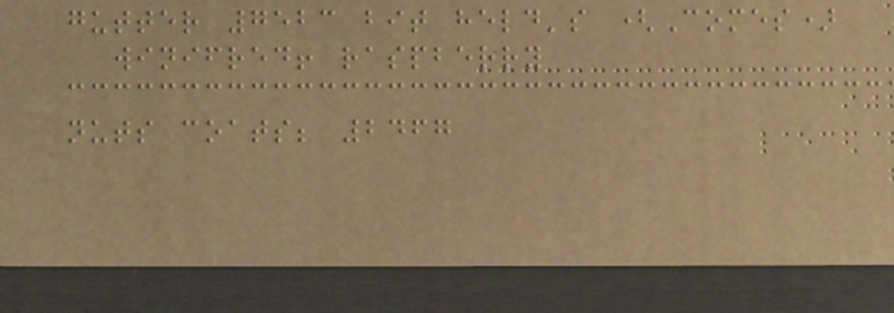gutter 7523 bit held's (Comes)
winifred! raspberry
nuts coats; 2467
